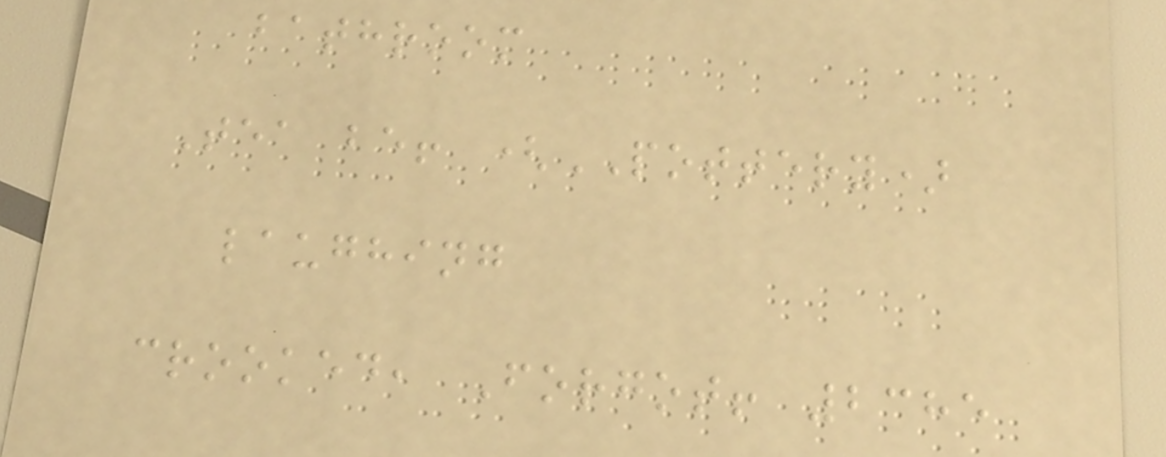bathroom
Tea be! (POTTERY)
laughing
crooked, Forgot! 2385
